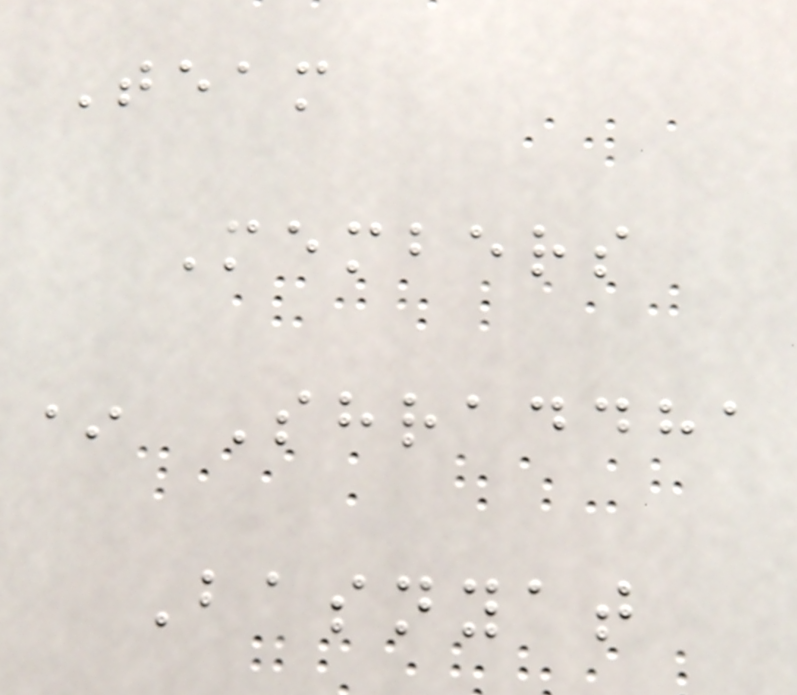Team
Members
* Shraddha
Basnyat
